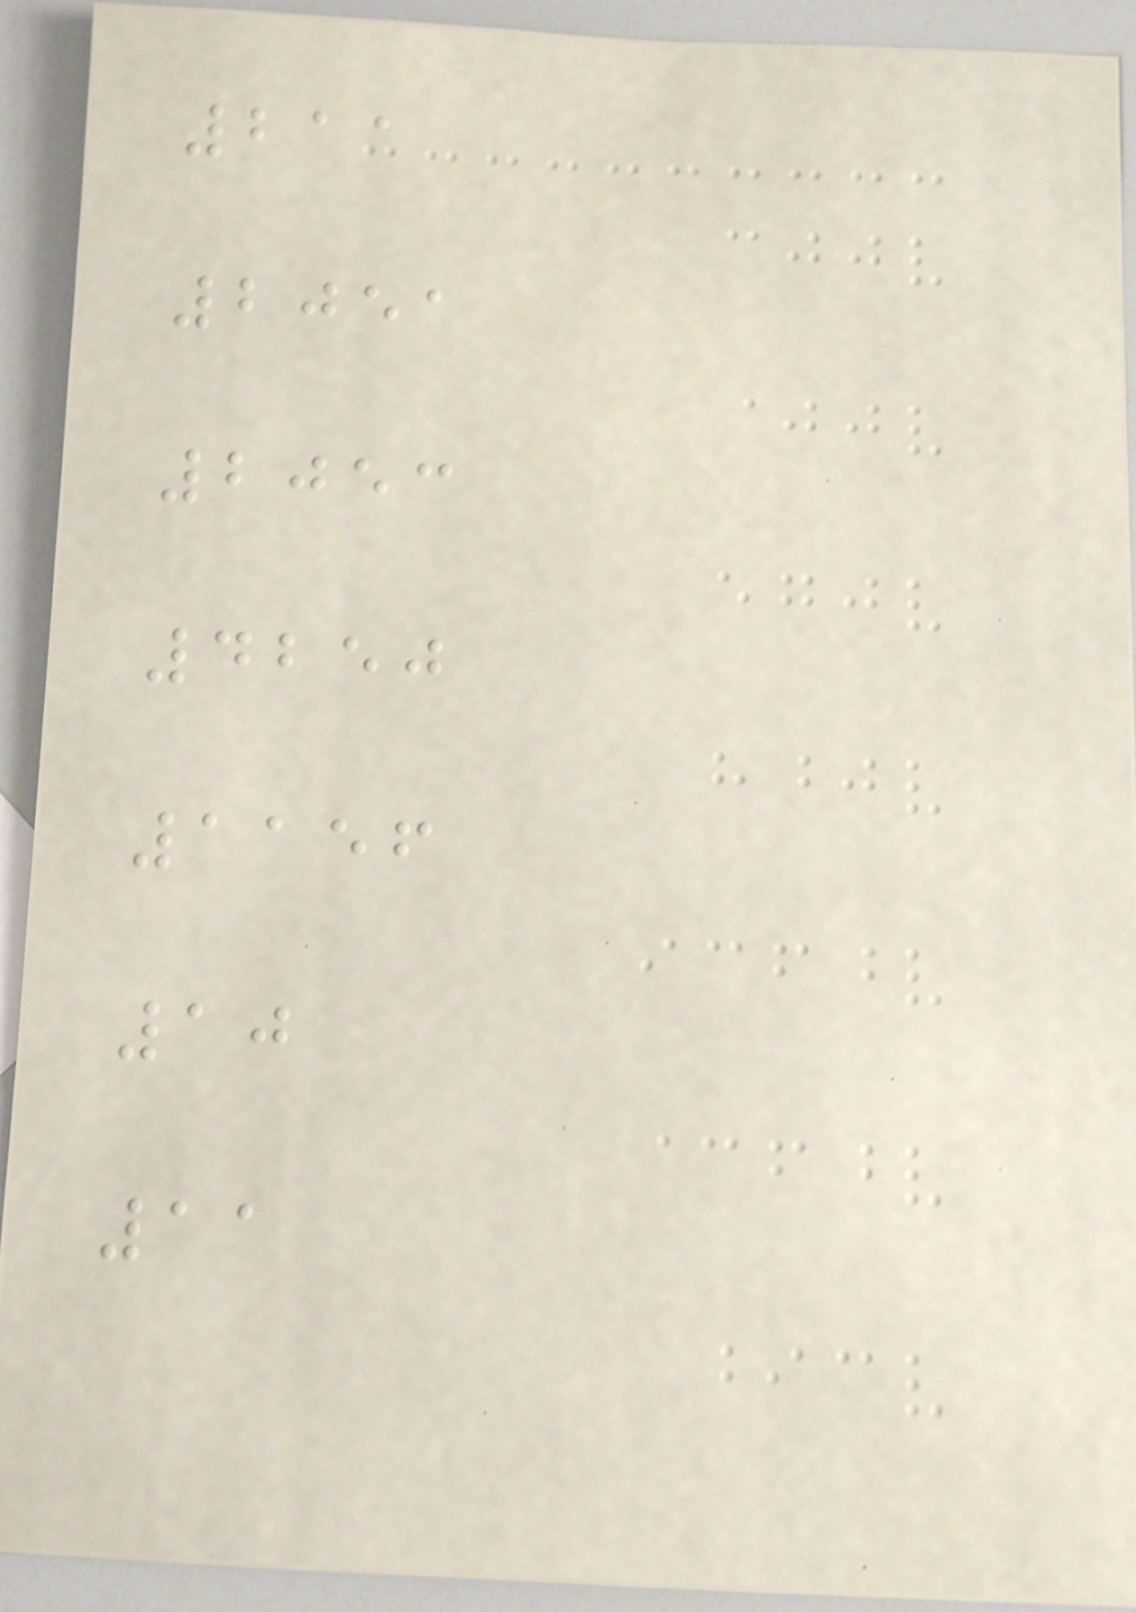211
2051
2053
4250
1156
10
11
